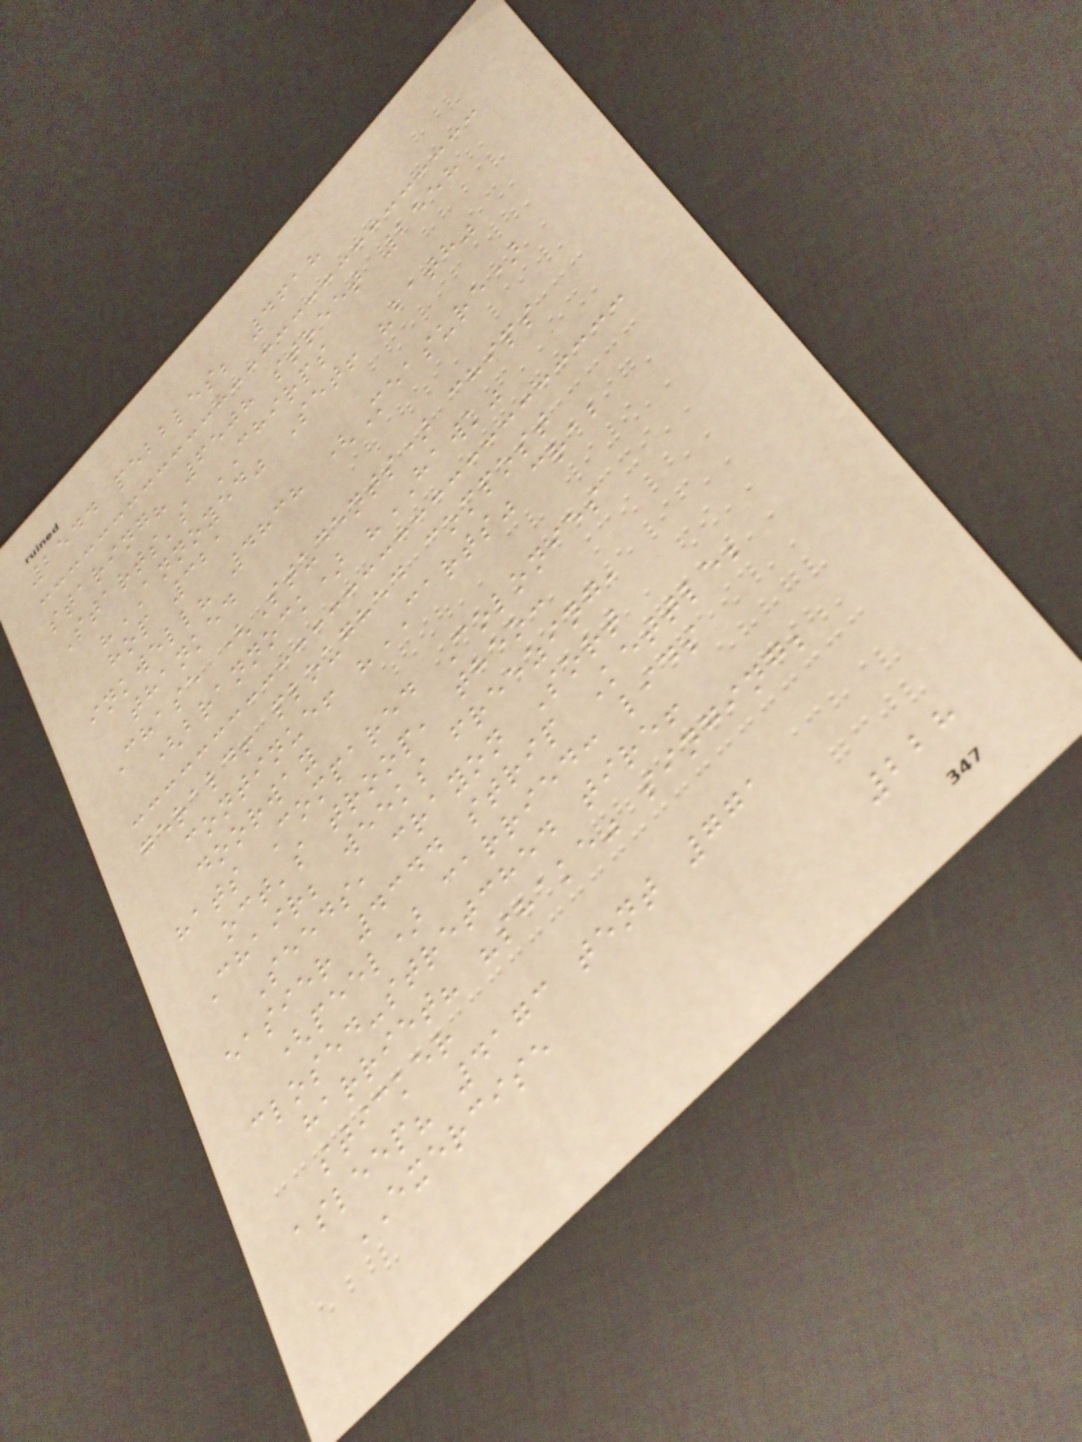2544 pebbles; 4618
staring? 6508 street 2558
Starts's CHIRPS
"ANNOYED" Set! "bath"
hop 321
inkwell? 4838 (Measure)
thanked
Chase (Students) chips
(brannock) "HAWK"
gerald! ploughed compost
continue! "CARTS" crab
doorway
hats Compared Colonies
oct's troop, theo:
Chair; weeks freezing,
Seeds, crayon Sort
easier 4344 strip Kettle;
(peel) carried: lids
closed-stretched tire!
harriet? "shake" singing;
sticker
asleep? 4173 tent 771
EXERCISE
228
